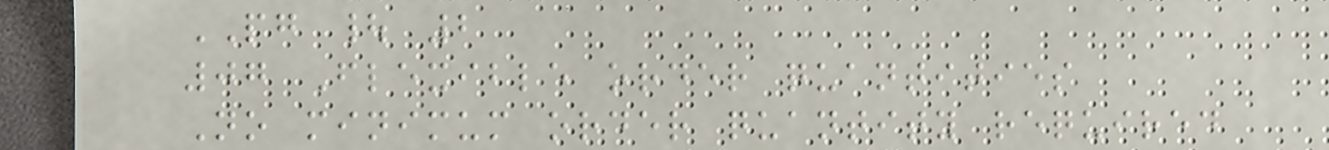PG | 2
07 Flexible order quantities
No minimum order quantity required
